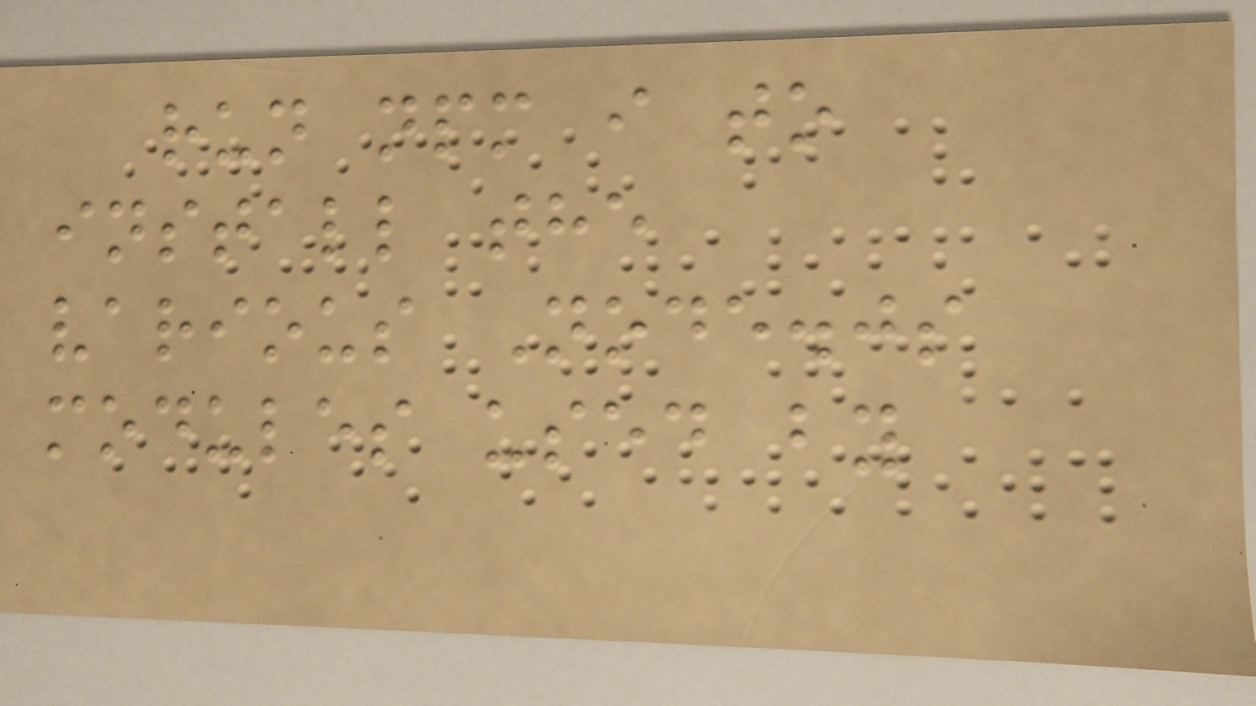run npm i to
install the
various Node.js
modules used by
